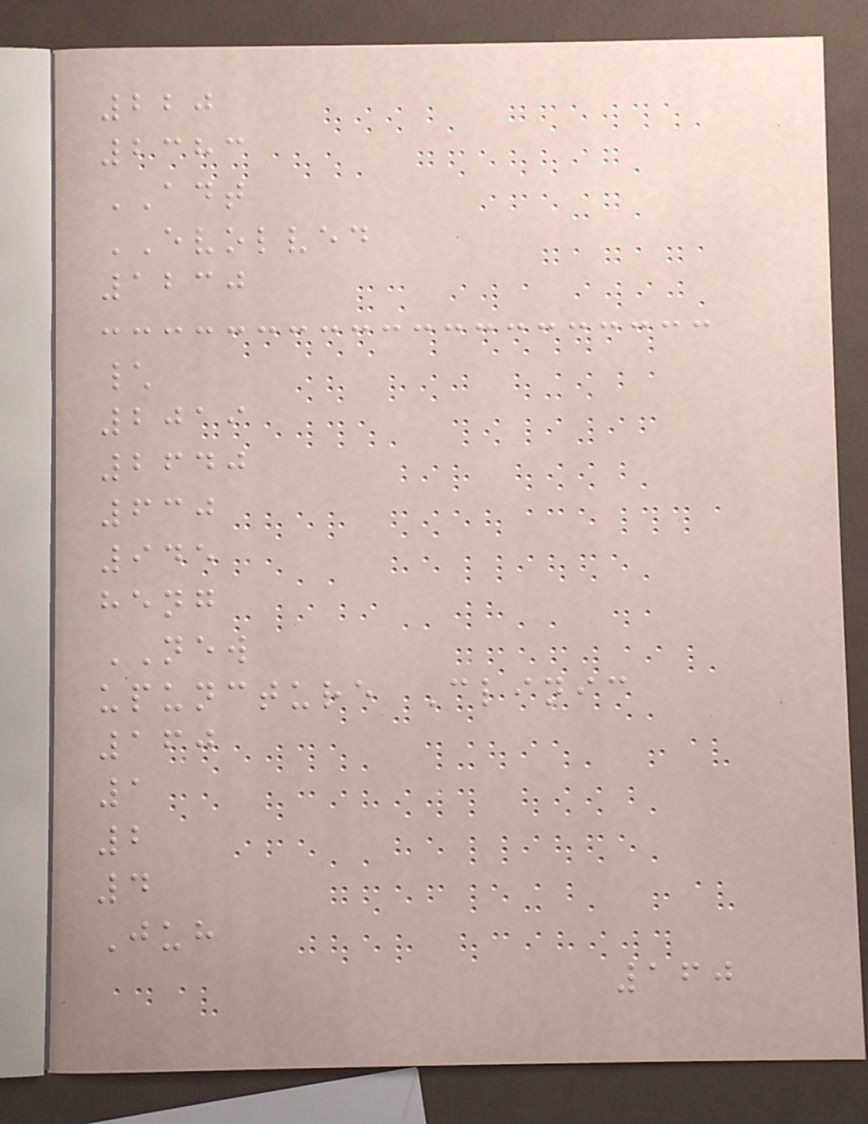220
2383
ADT
EVOLVED
1230
\
2019
2640
630
945
heng
NEW
upuncture Clinic
160
1
2
4
Juh
160
